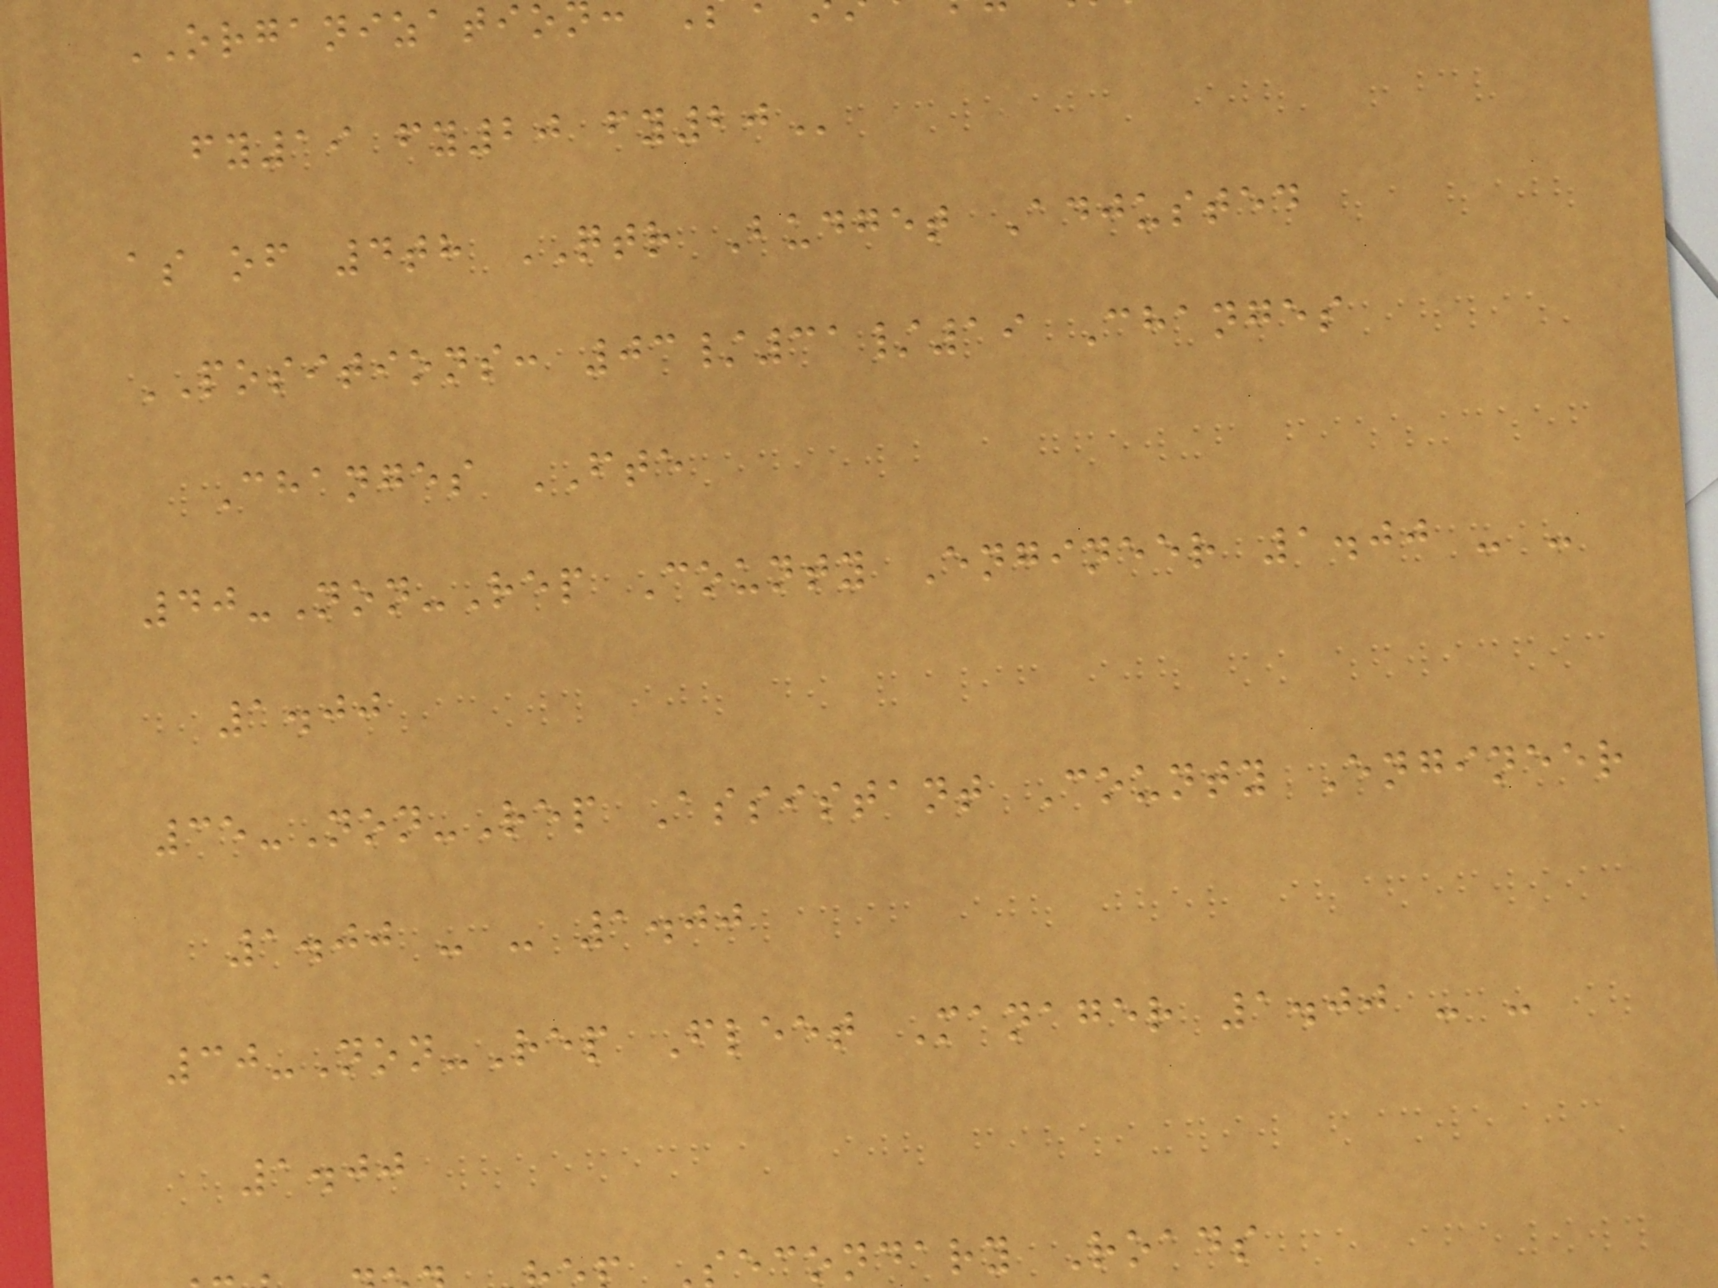ORGANIZATIO
fy19 fy20
as of 4th QTR Budget Adjusted
POSITIONS: 03/31/19 Changes
Changes FTE
40-Non-Rep County Engineer 1.00 - -
1.00
35-Non-Rep Assistant County Engineer
1.00 - - 1.00
30-Non-Rep Fleet Manager 1.00 - -
1.00
econdary Roads
